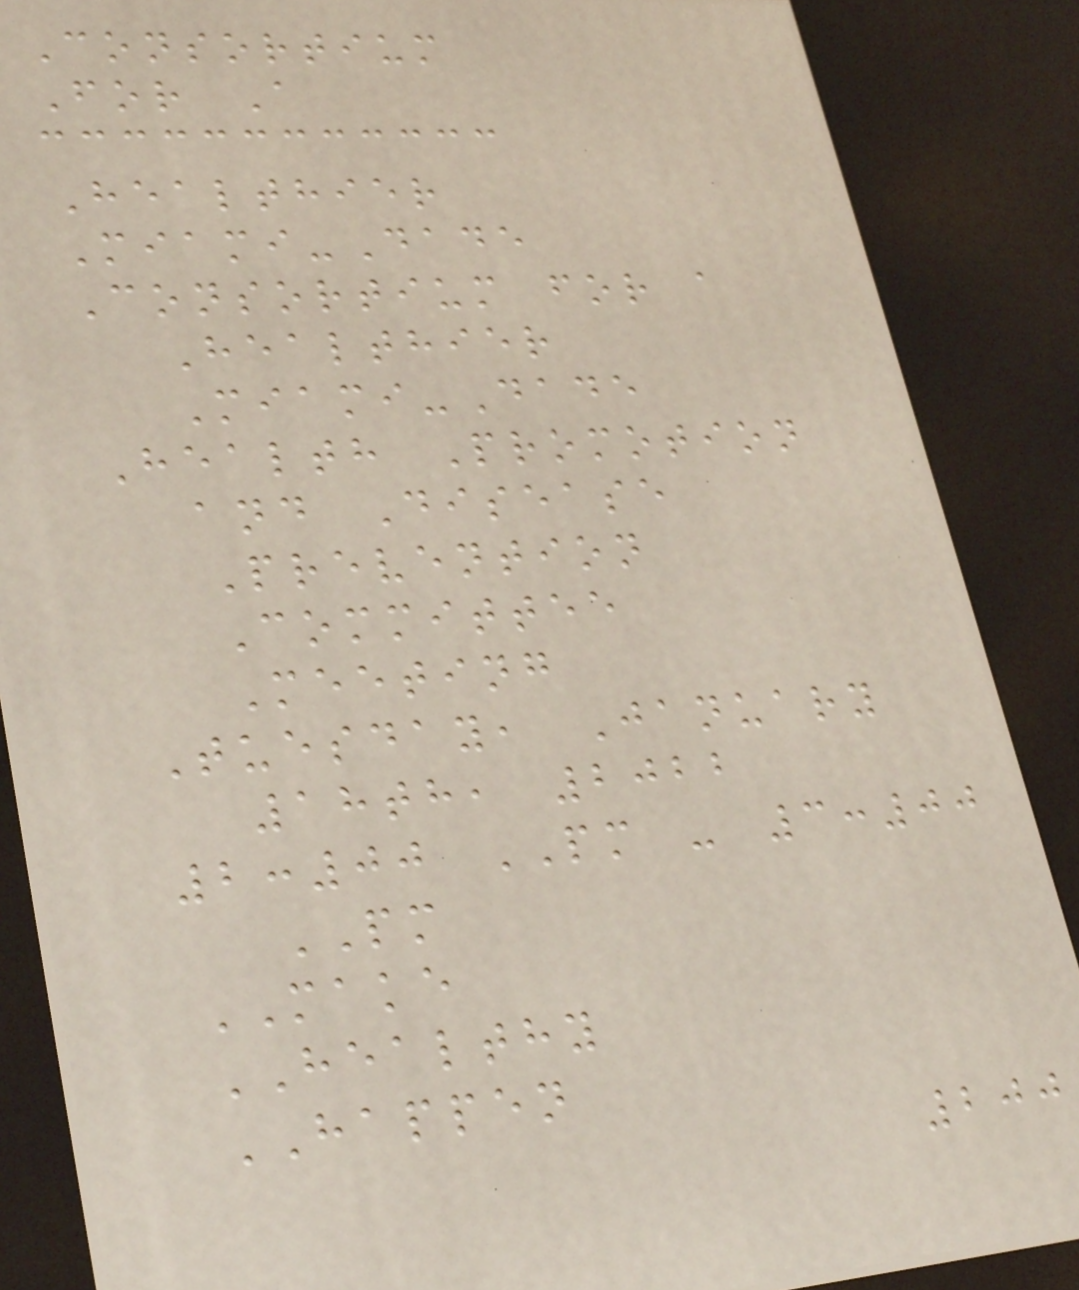Consortium
For A
Healthier
Miami-Dade
Consortium for a
Healthier
Miami-Dade
Health Promotion
and Disease
Prevention
Committee
Meeting
Tuesday, January
18th, 2022
2:00 PM - 3:00
PM
MAKE
HEALTHY
HAPPEN
200
